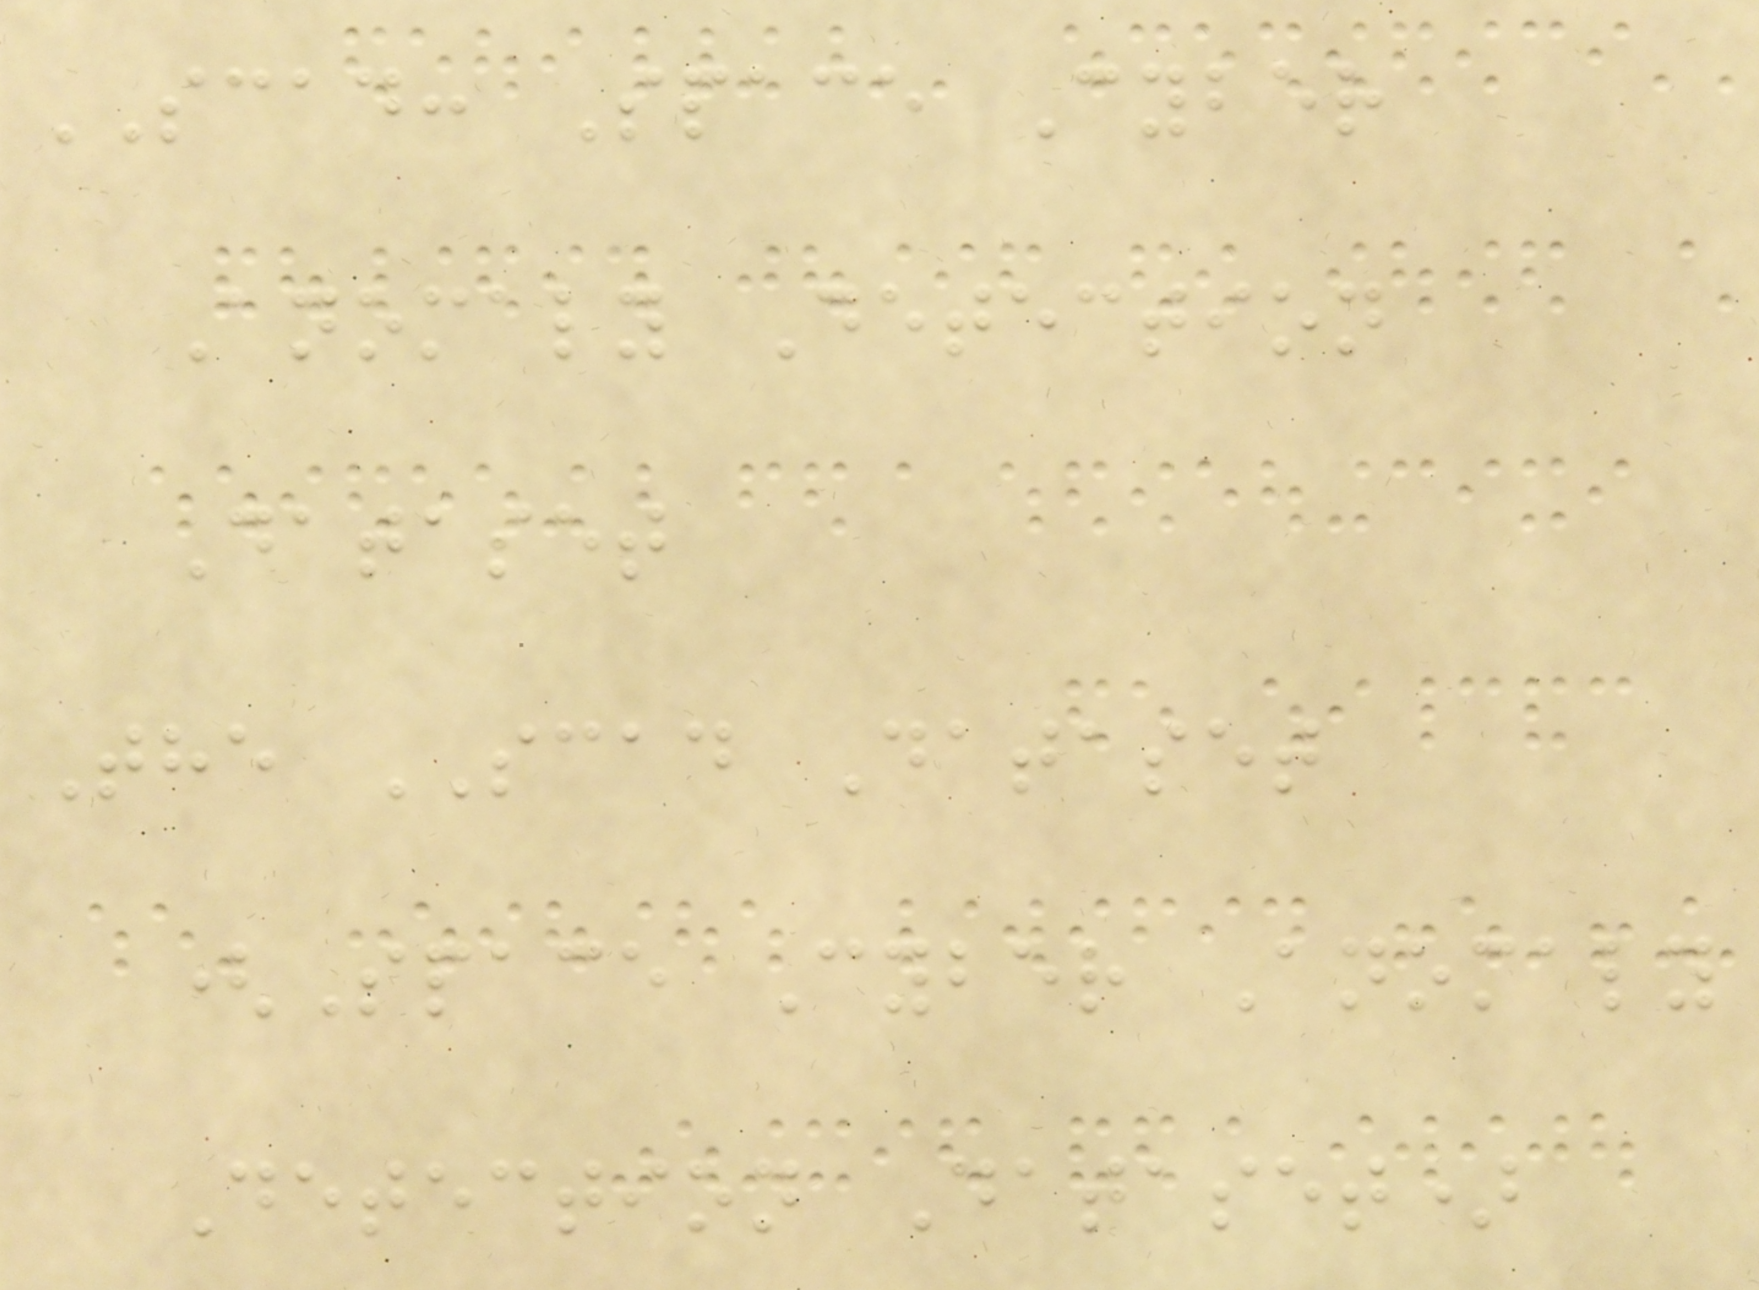SCAD: Space Cyber
Anomaly Detection
Dataset
The SCAD Dataset
(Space Cyber Anomaly
Detection Dataset)
